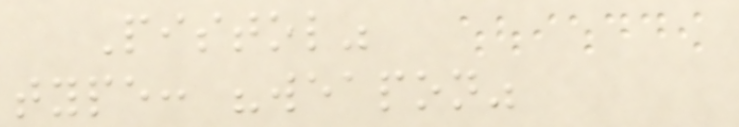Pistol"
type: "weapon"
